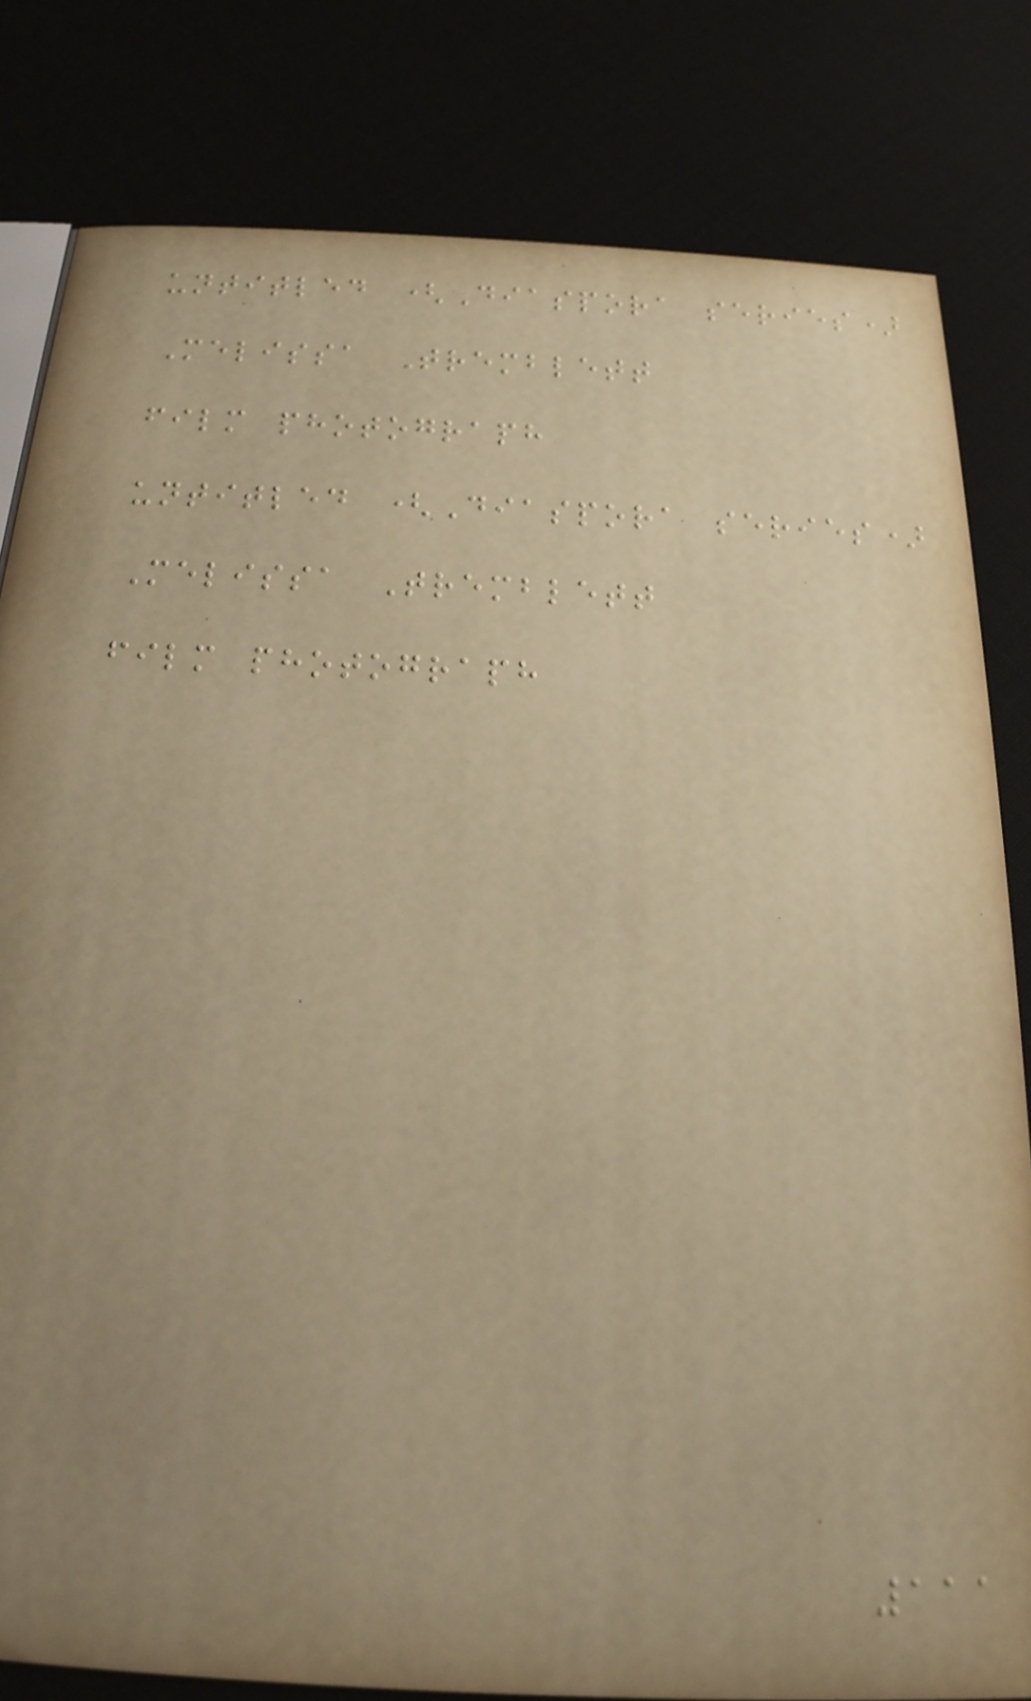untitled (Diaspora series)
Melissa Tremblett
film photograph
untitled (Diaspora series)
Melissa Tremblett
film photograph
111
